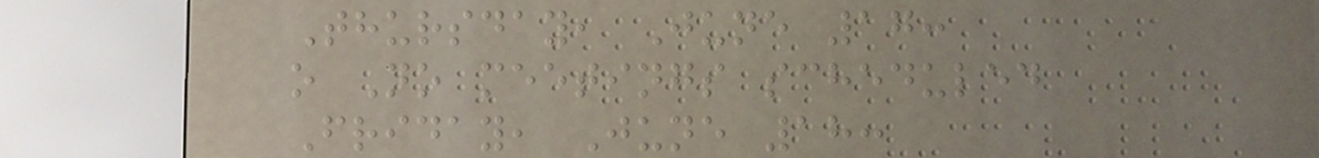Thursday, June 17:
o No meetings scheduled
Friday, June 18:
